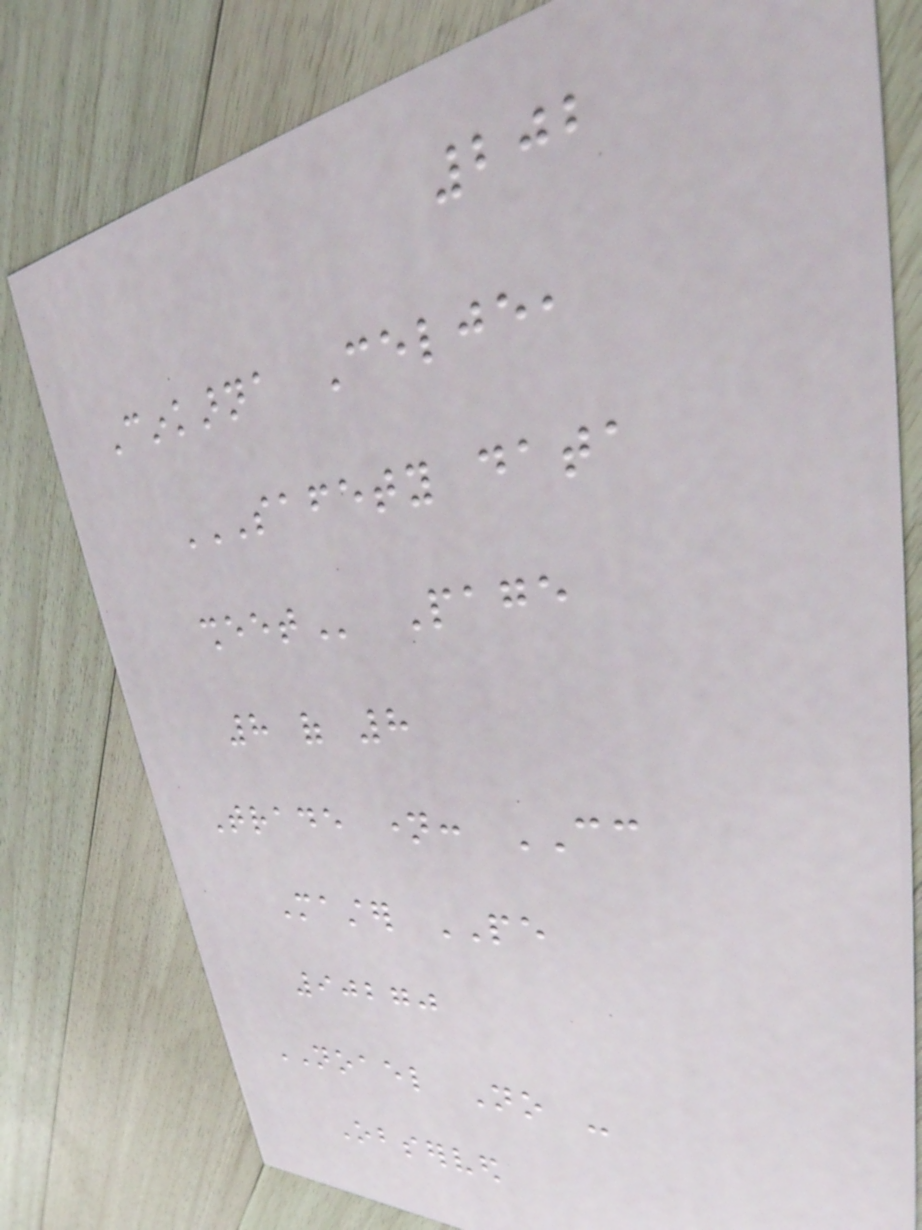202
Cinkarna Celje,
SAFETY DATA
SHEET Page
8 of 8
Trade name: CC
Master PE
90270
NOAEL No -
Observed
